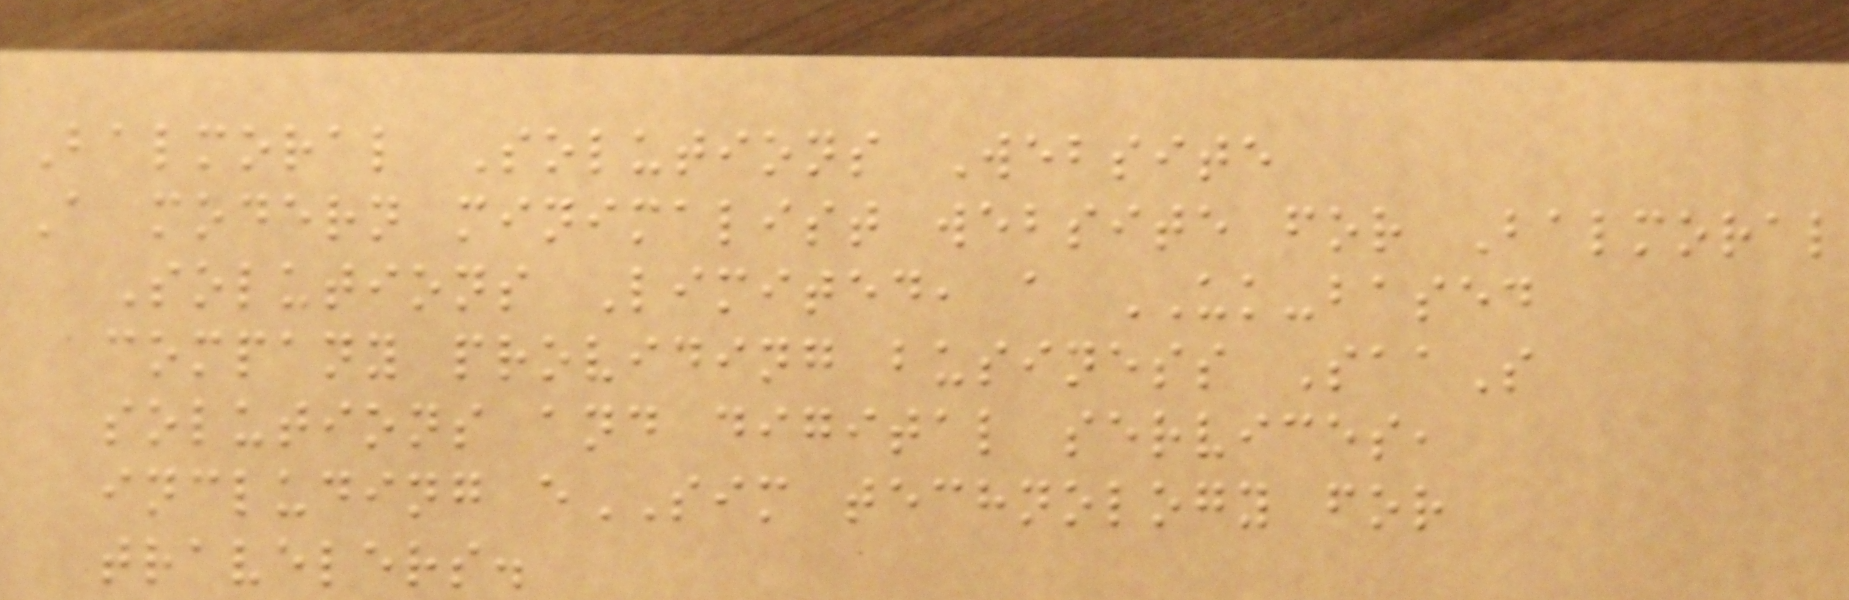Balmoral Solutions Website
A modern minimalist website for Balmoral
Solutions Limited, a UK-based
company providing business SaaS
solutions and digital services,
including eSIM technology for
travelers.
